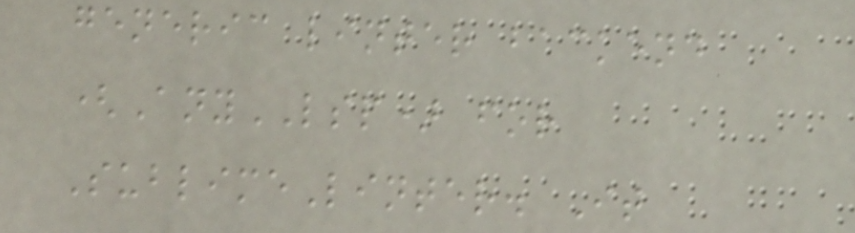generic linter backend
(AnyLSP) for
SublimeLinter. It
